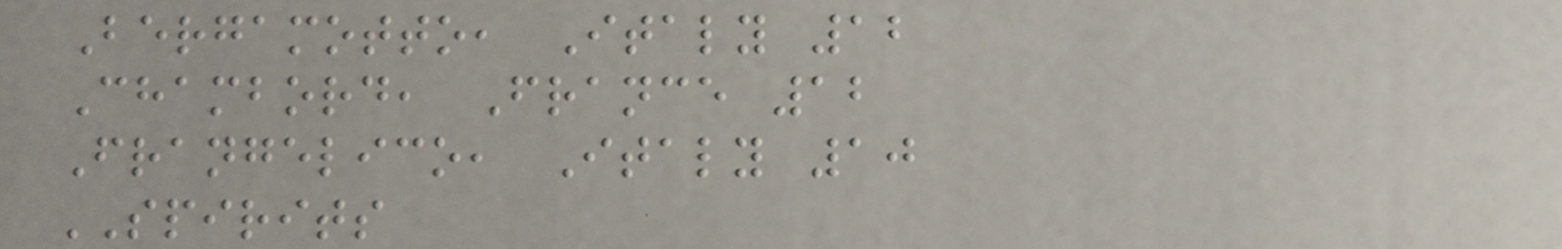Bergamotto, Italy 12
Chambord, France 12
Frangelico, Italy 10
SPIRITS
